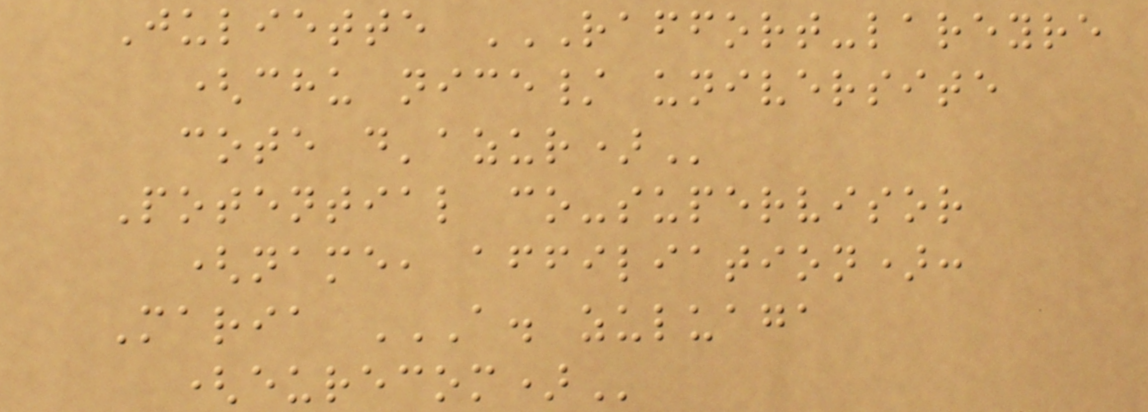Juliette RAFFORT-LAREYRE
(CHU NICE/ UNIVERSITE
COTE D'AZUR)
Potential co-supervisor
(name, affiliation):
Maria A. ZULUAGA
(EURECOM)
